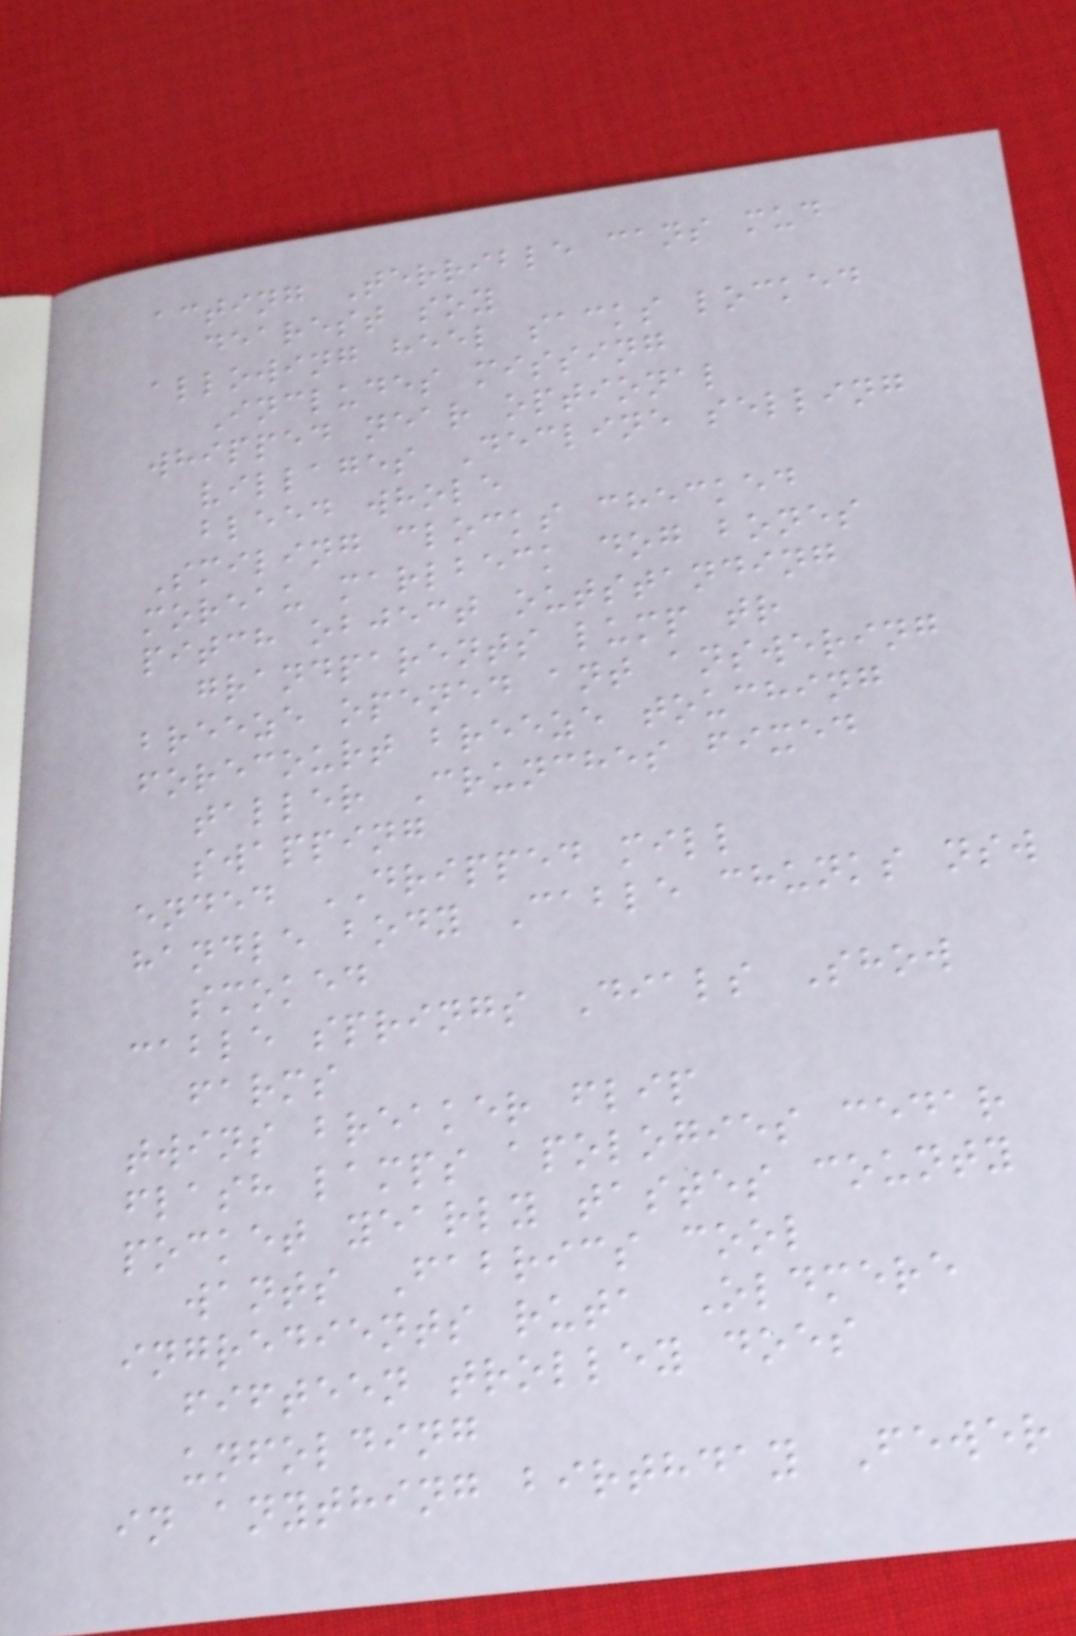acting Terrible cans mud
dearest soy
allowing heel sacks locked
Includes missing
whipped near optional
villages Decline selling
bleed whole
Smiling clocks checked
moreau marlbeck dog bones
pitch object outstanding
grandparents lump tr
breeze opened ant answering
forecourt breeze touching
taller Crunches fixed
swapping
ended DRIPPED mill
handle body Cable chunks nsw
smoked
cable springs Dials Show
farms
twins breaker flip
flash lamps apologies cedar
pocket yearly tastes county
wants Fabrics cool
ingredients ruta Oldmere
fifteen trolley does
unfolding
in anything birthday Fewer
